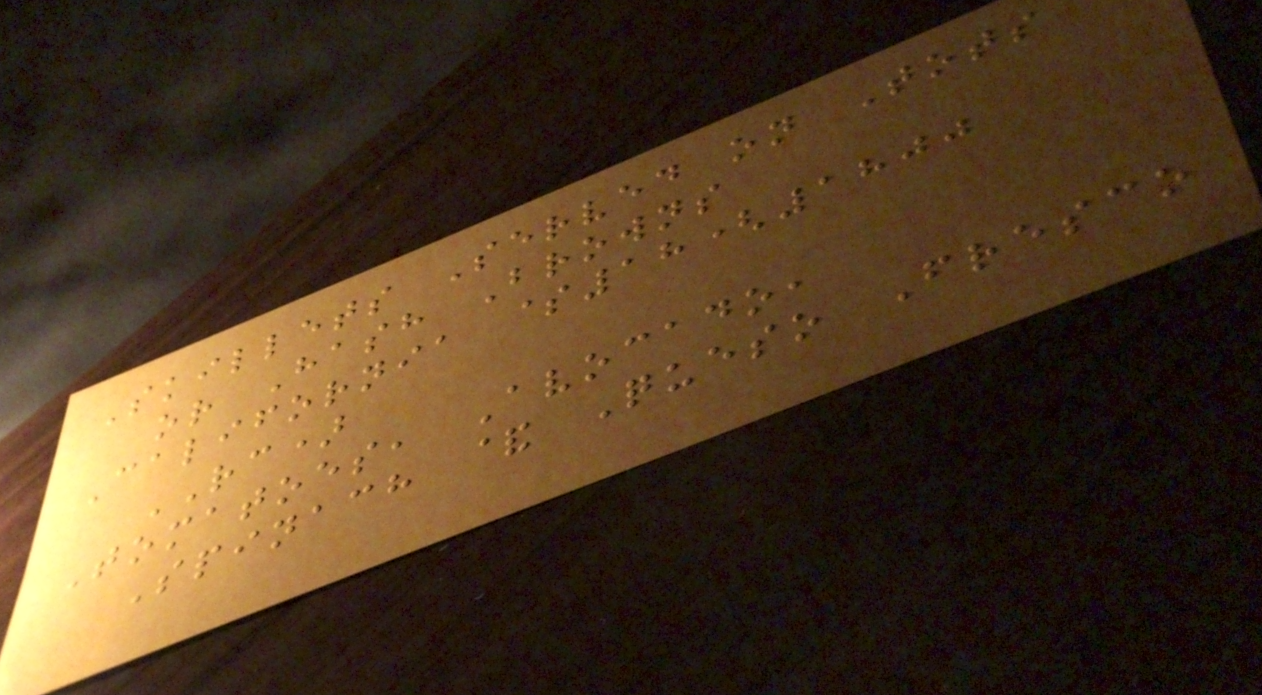Skillets Served on Tots
or Hash Browns
California $18(1800
RC)
Tomatoes, Avocado,
Spinach & Queso Fresco
